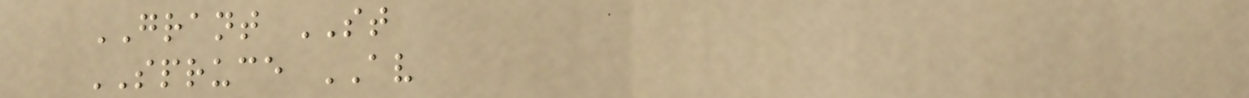GRANT ST
SPRUCE AV
